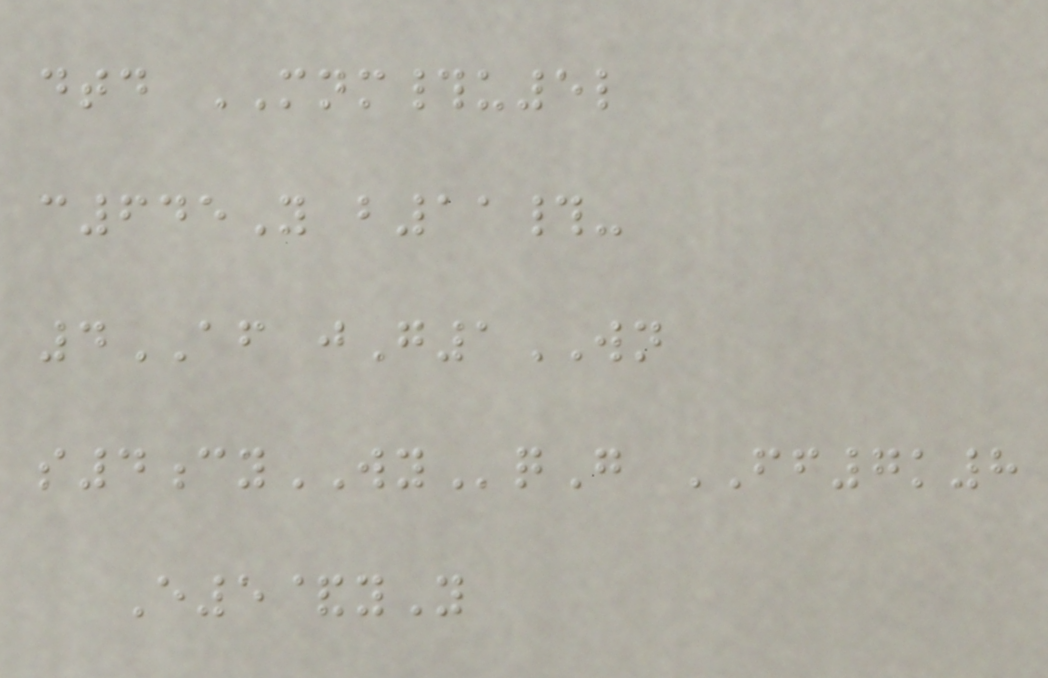dtd MNM#u5l
c645Y b11#-
4AF jG1WN
s4cyWYqG FF7k8
E5&yY
